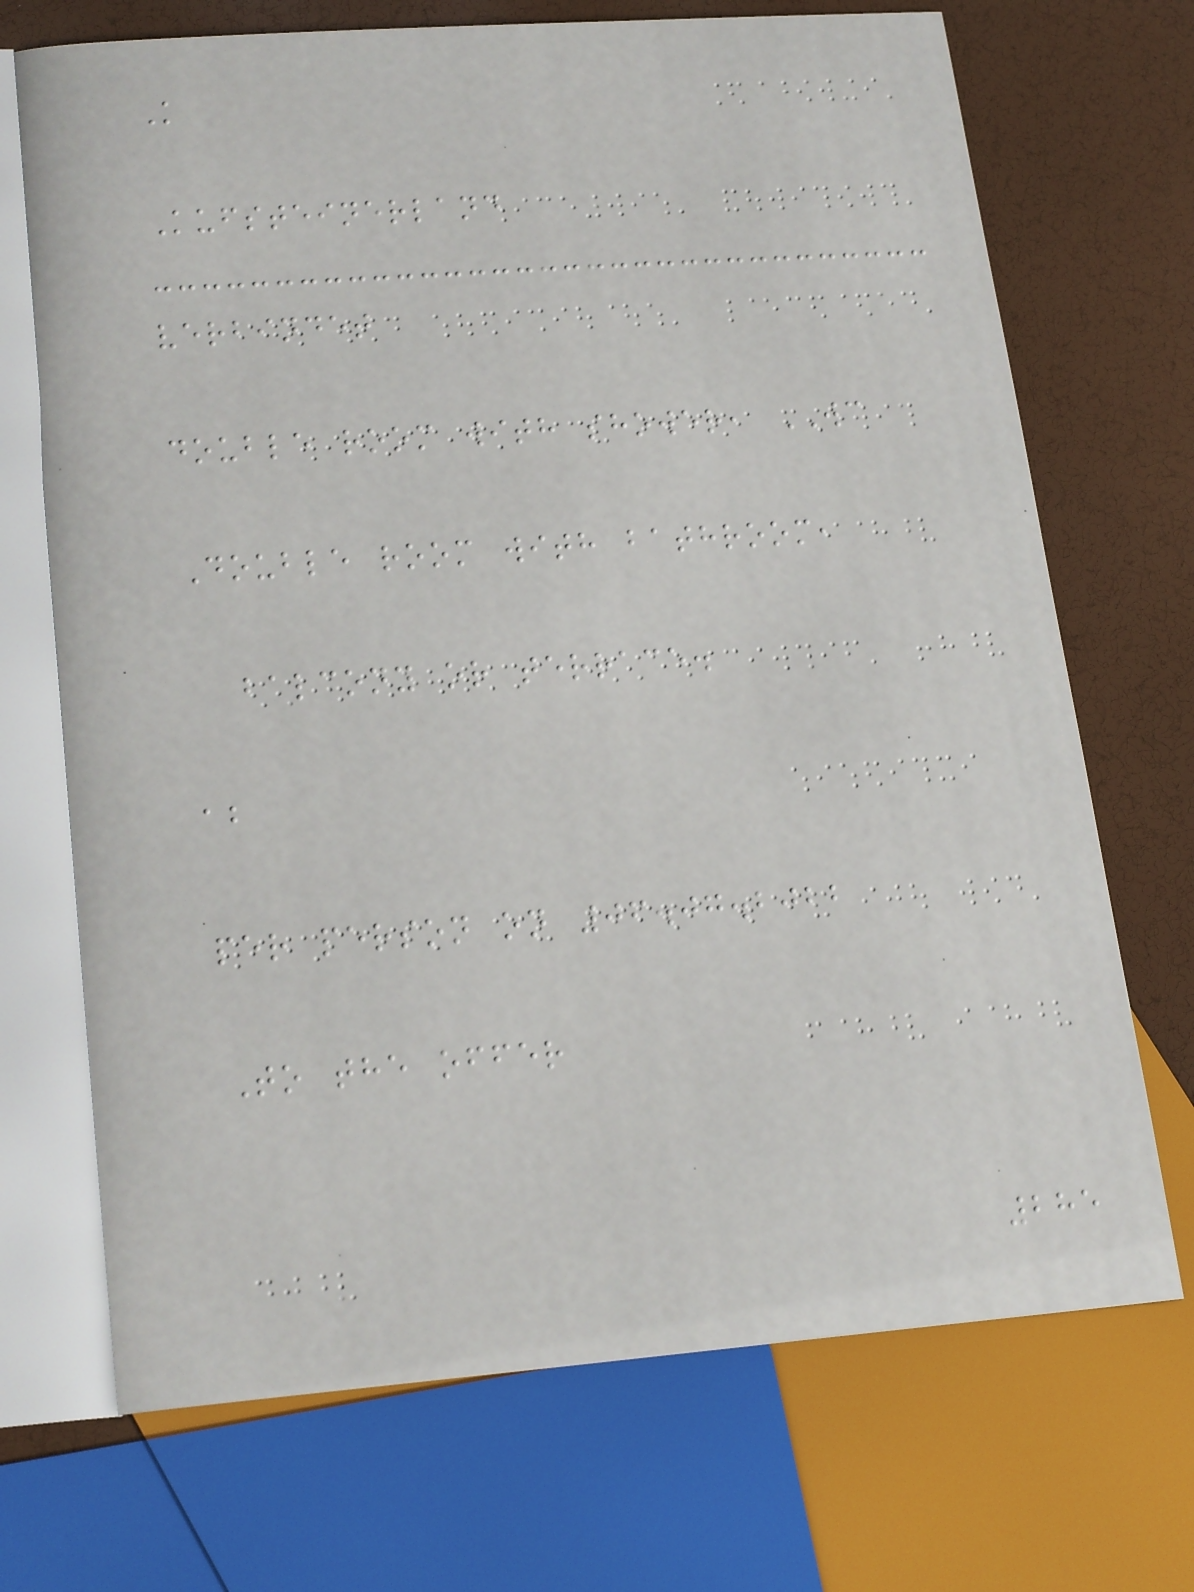K
Kufsteinerland
verbindet
double room with shower, WC
Double room with bathroom,
balcony or terrace.
ab
per person on 06.07.2022
To the offer
285
